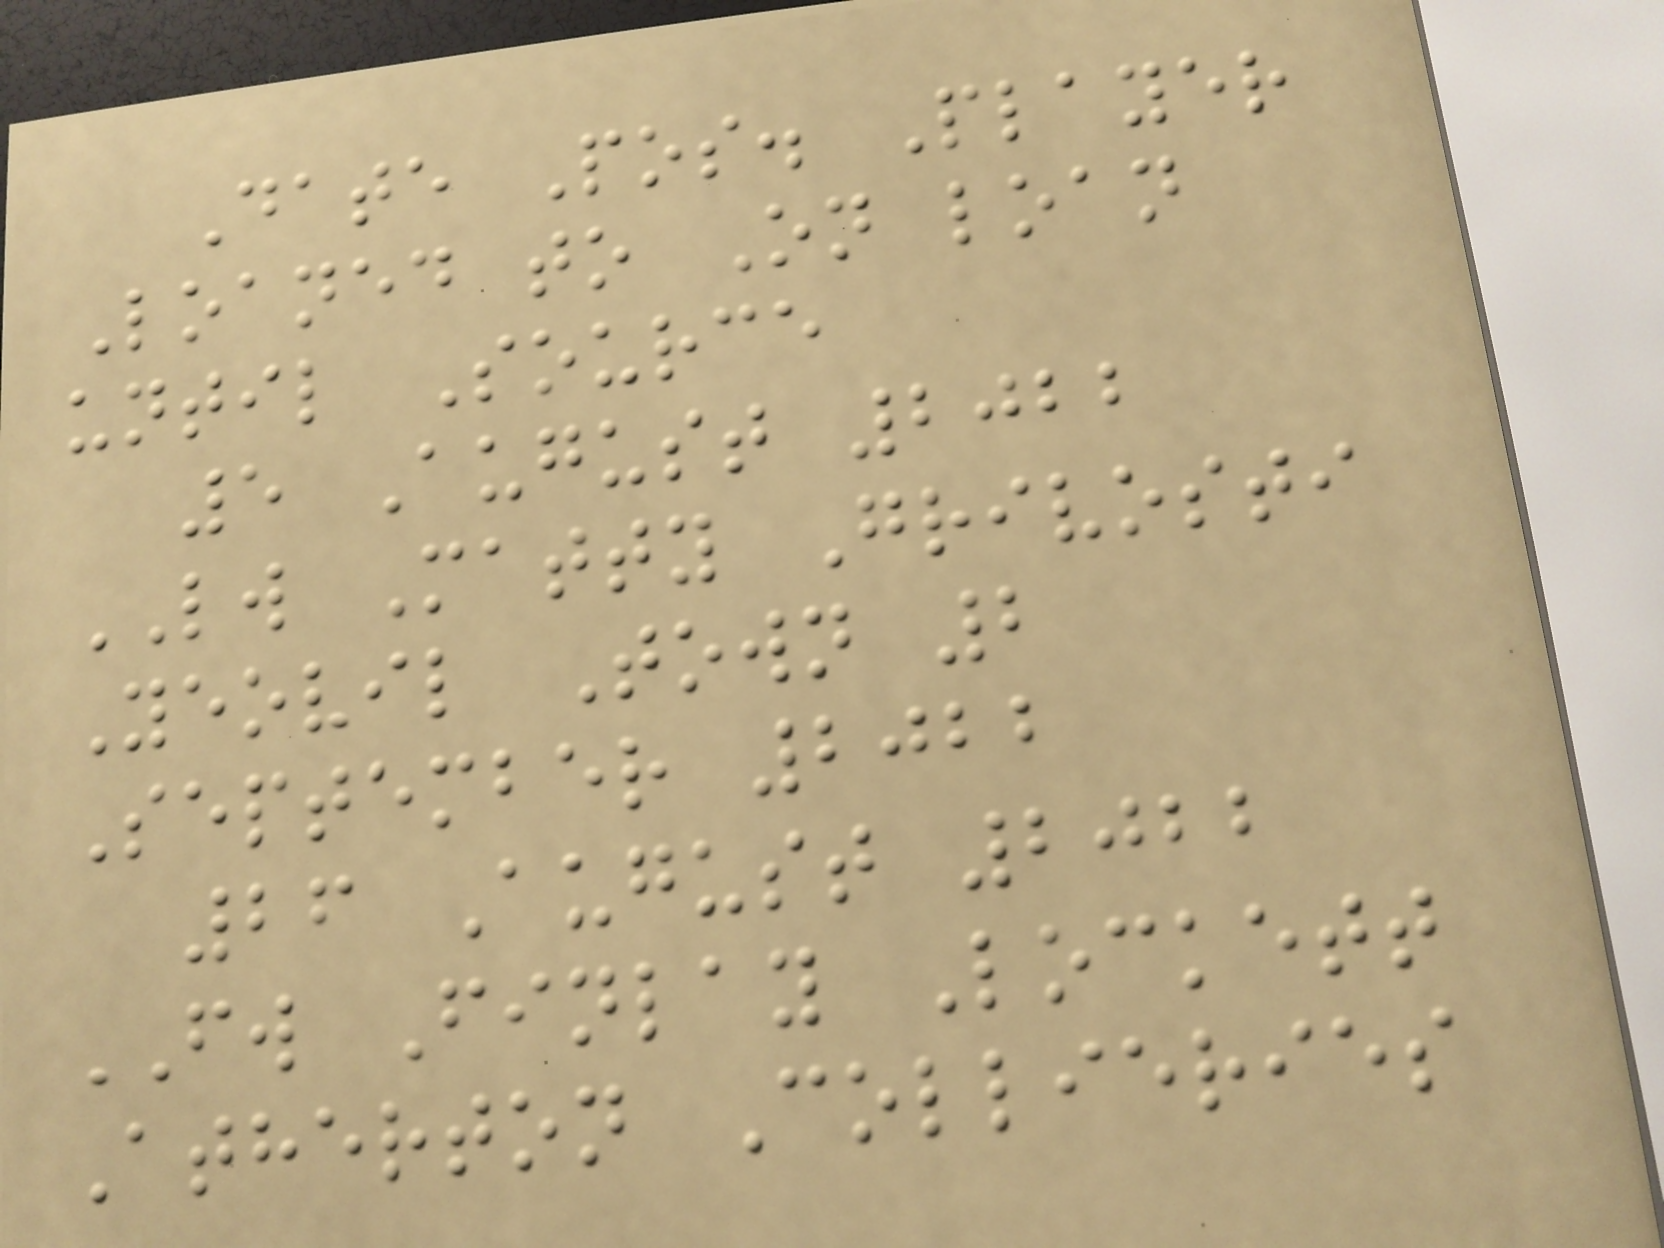Date Pos. Player
Loaned to On loan
until Source
5 August 2022
LW Matty Grivosti
Yeovil Town 2
September 2022
26 August 2022
FW Finlay Lockett
Atherton Collieries
